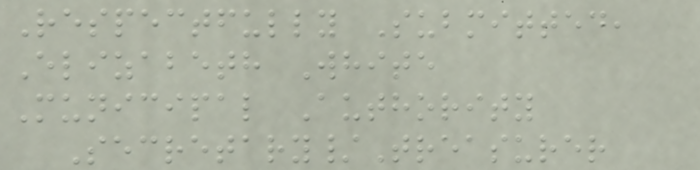Respectfully Submitted,
Elizabeth White
Municipal Authority
Secretary/Treasurer
